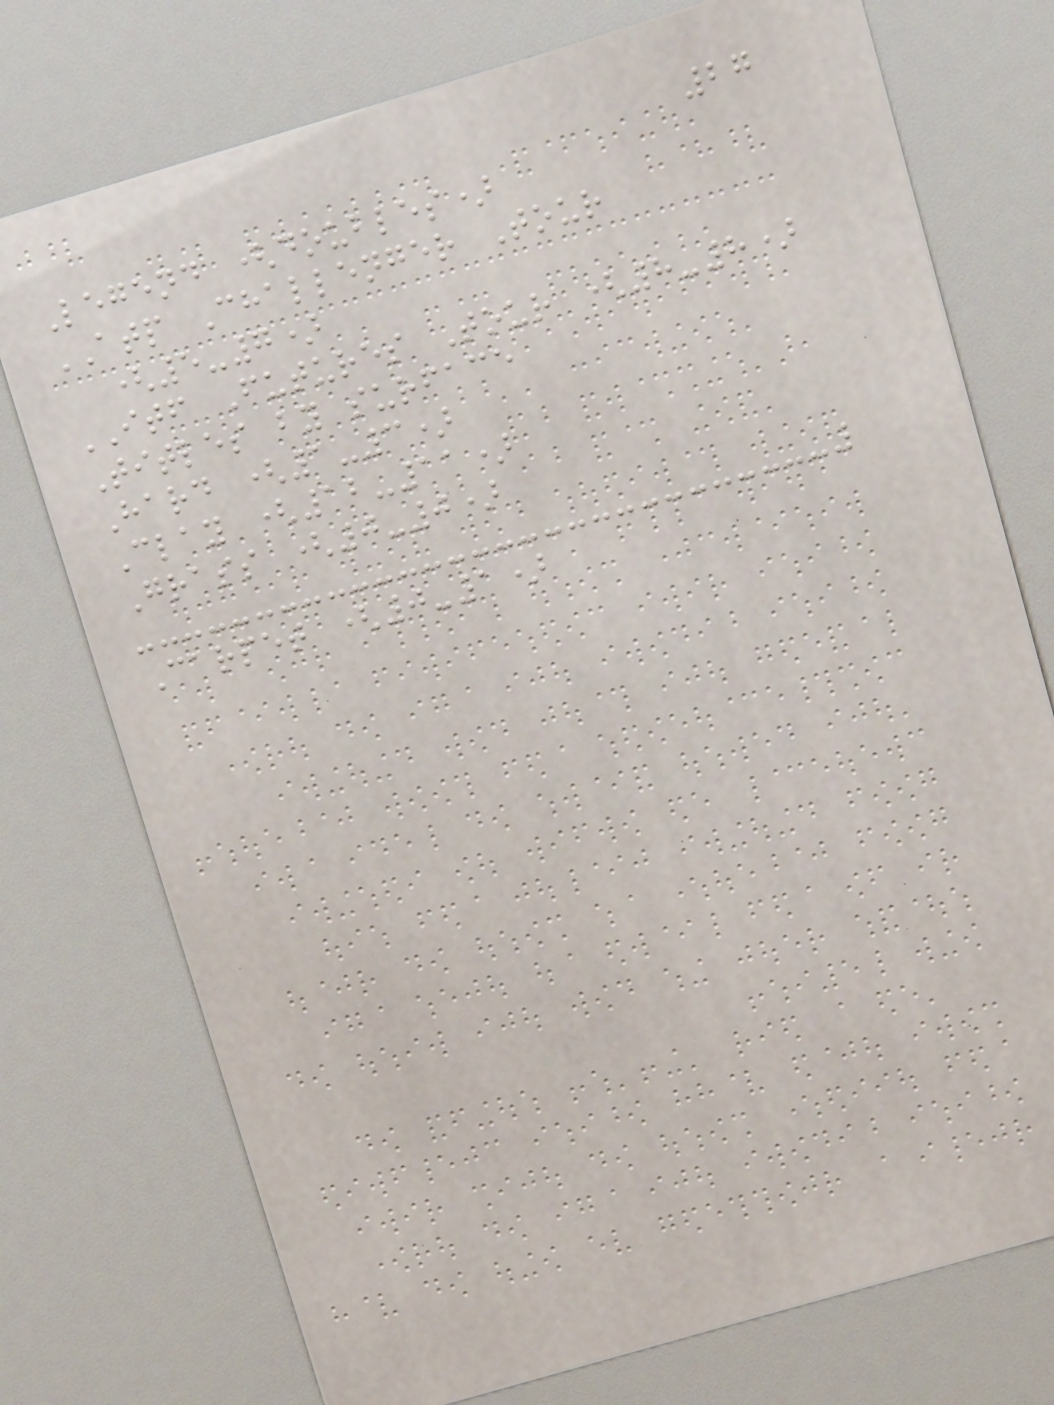27
Legend (doubles)
ATP Challenger Tour
(5-7)
ITF Futures Tour (8-8)
Titles by surface
Hard (1-3)
Clay (12-11)
Grass (0-0)
Carpet (0-1)
